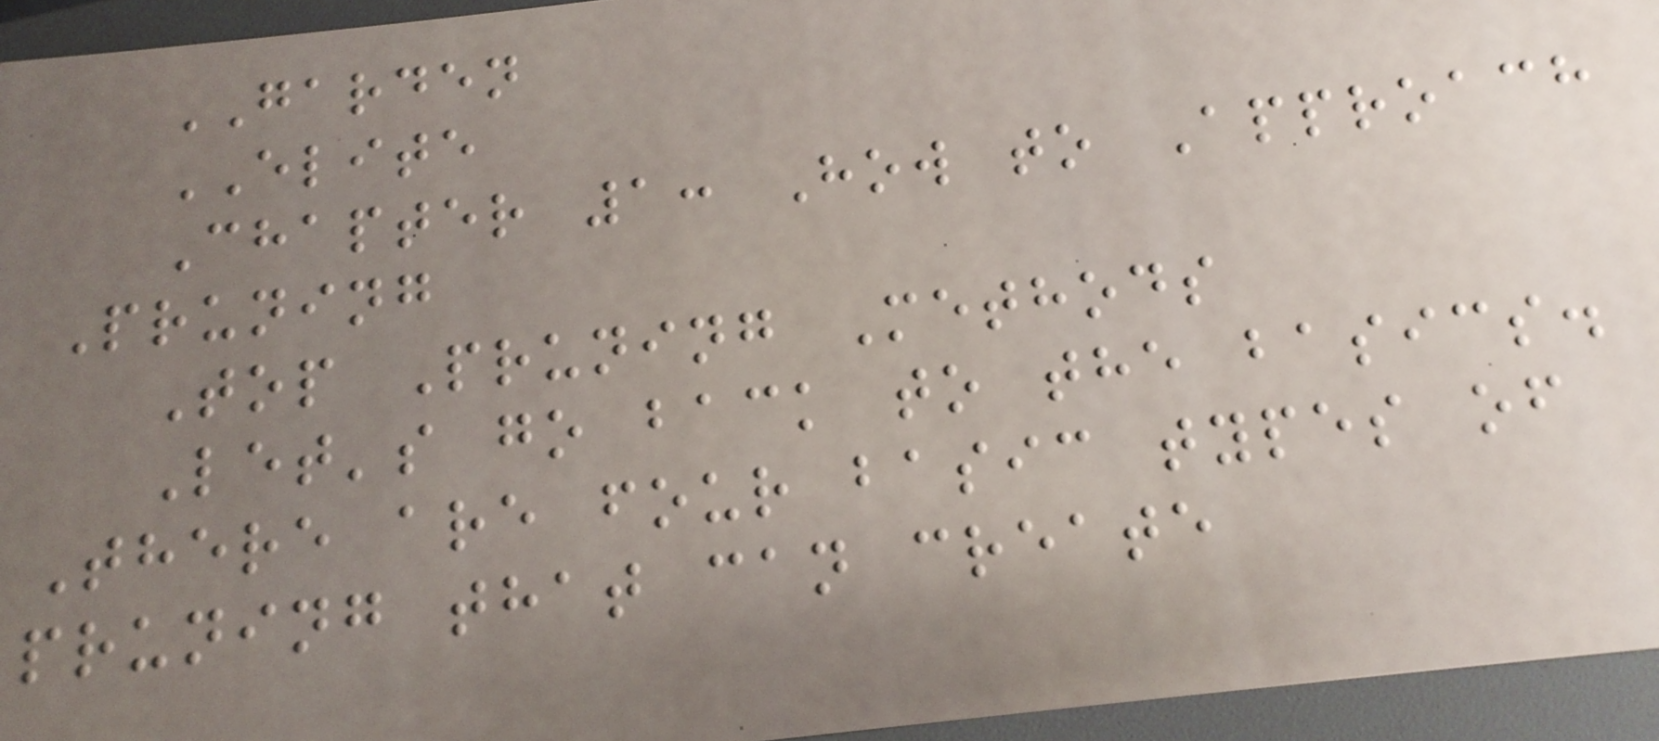GARDEN
ELITE
Chapter 1: How to Approach
Pruning
Top Pruning Methods
Let's go back to the basics.
There are four basic types of
pruning that can create
